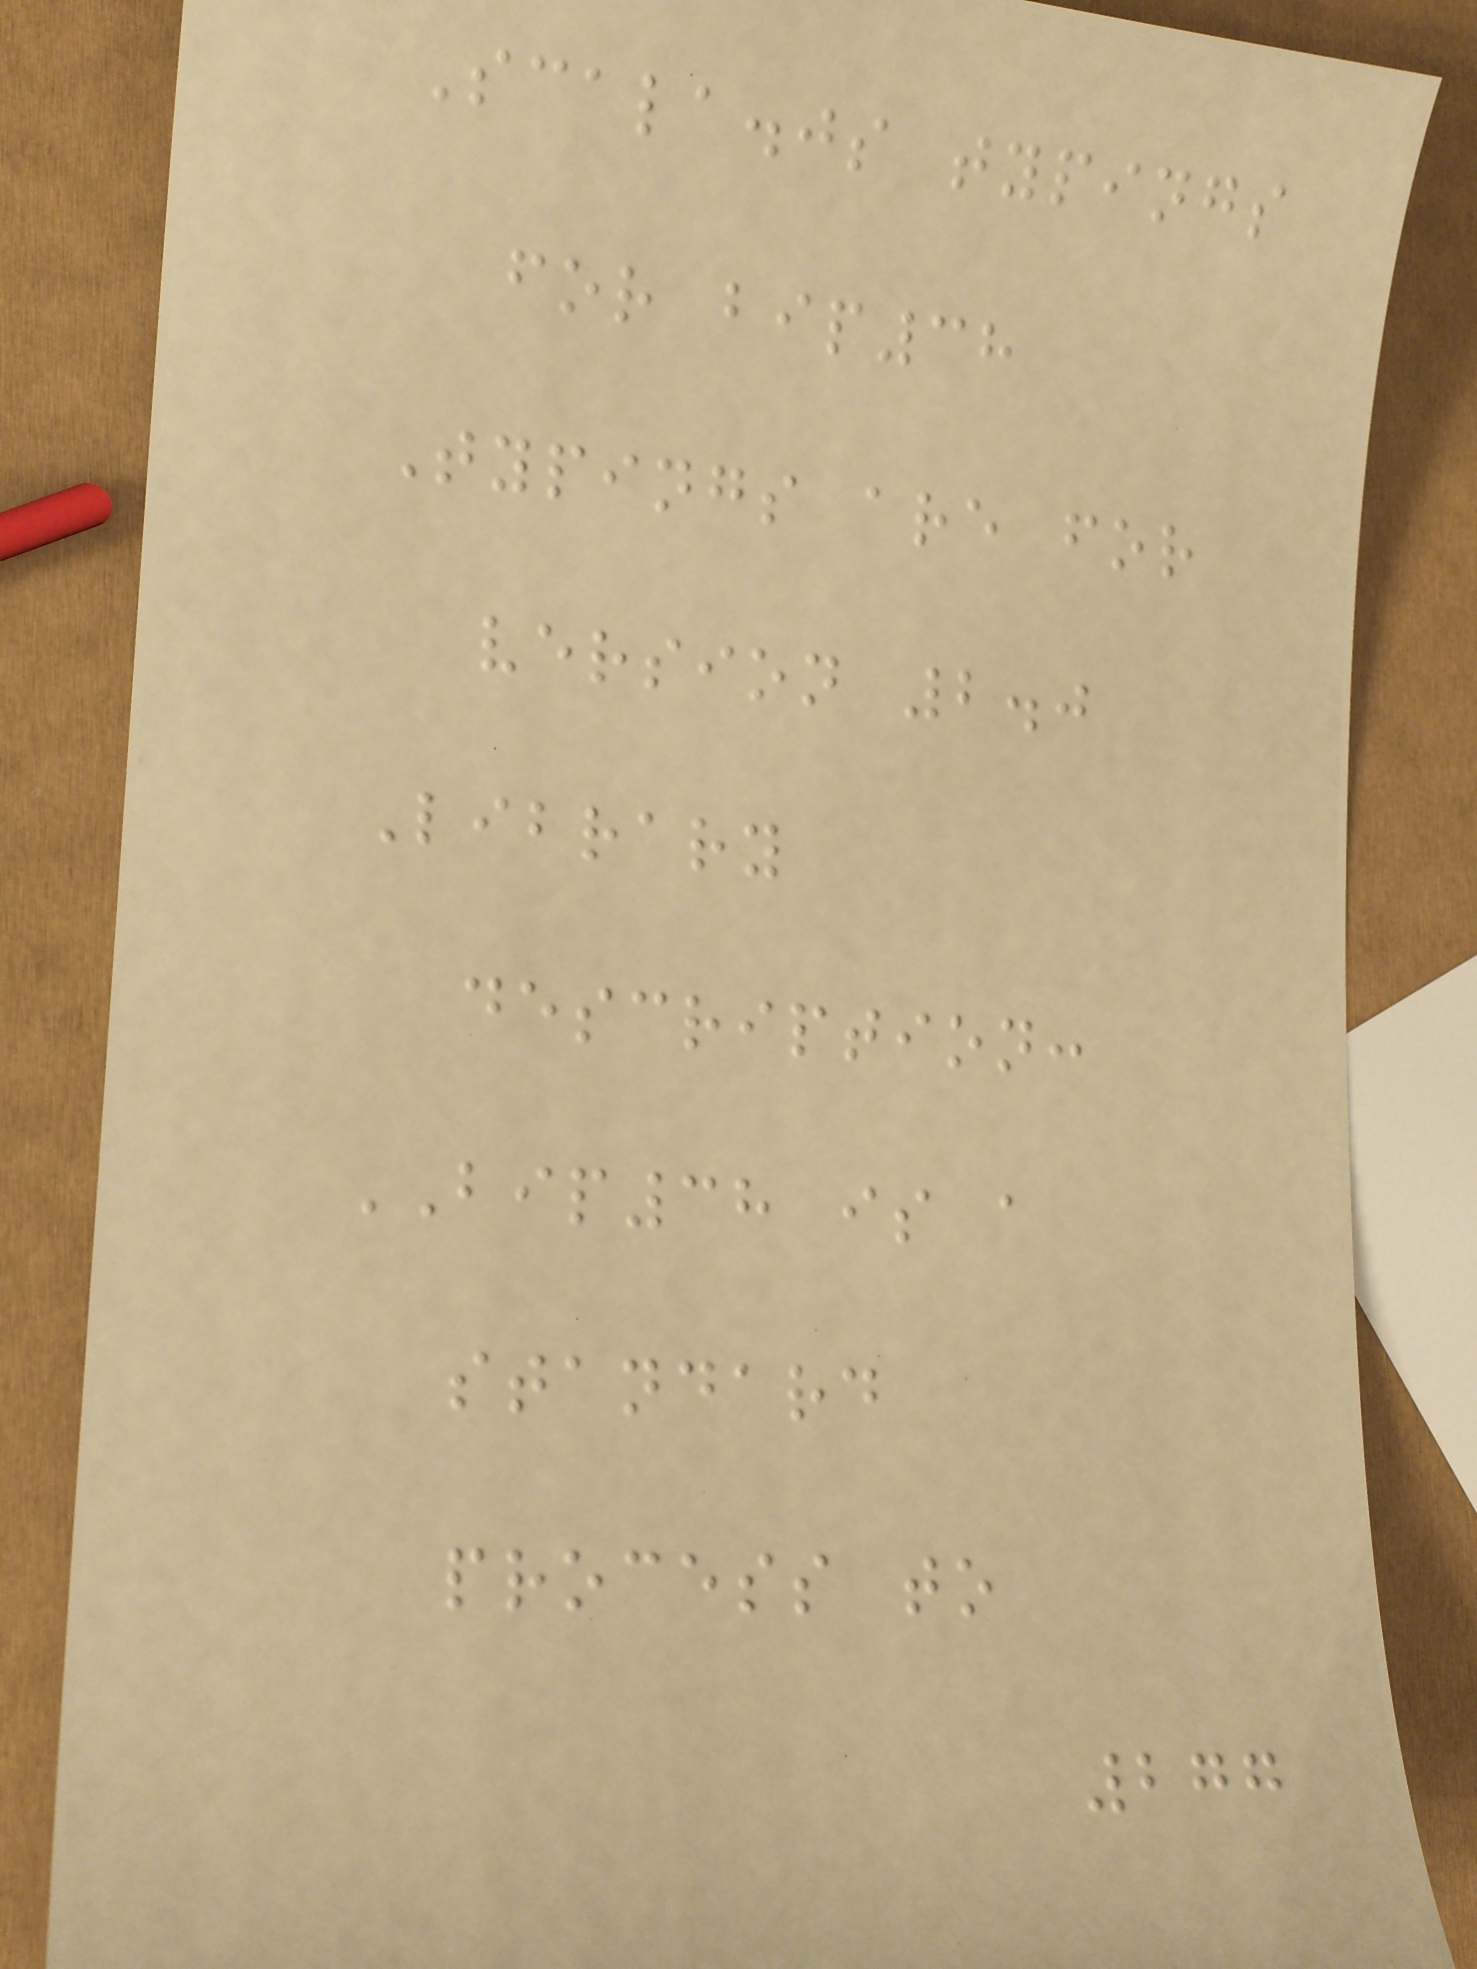Scala.js typings
for bip38
Typings are for
version 2.0
Library
description:
BIP38 is a
standard
process to
277
